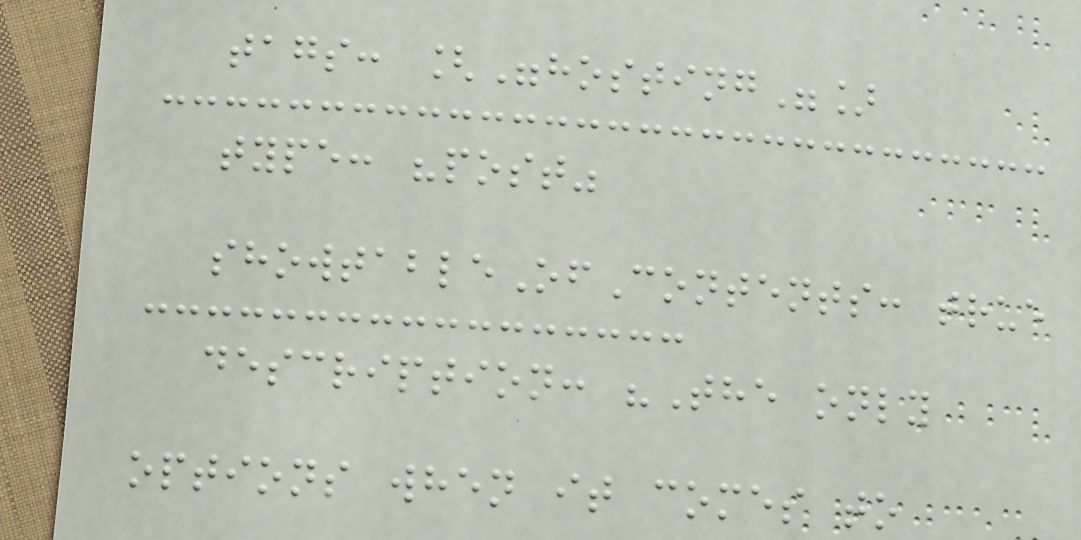tags: ["hosting"]
type: "post"
showtableOfContents: true
description: "The only
options when it comes to
